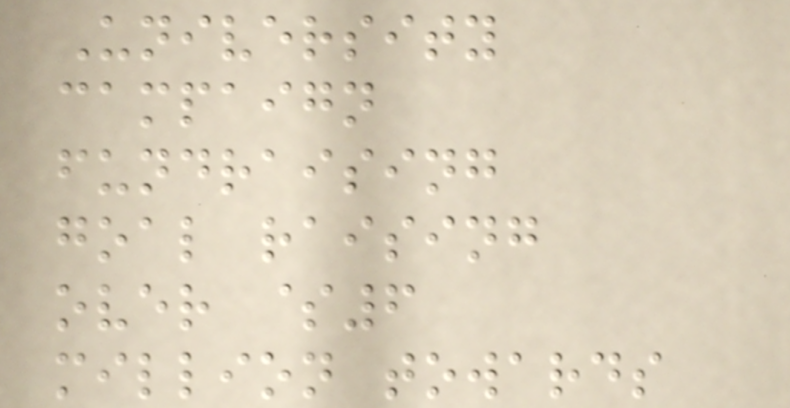University
campaign
fundraising
goal raising
over $6
million towards
